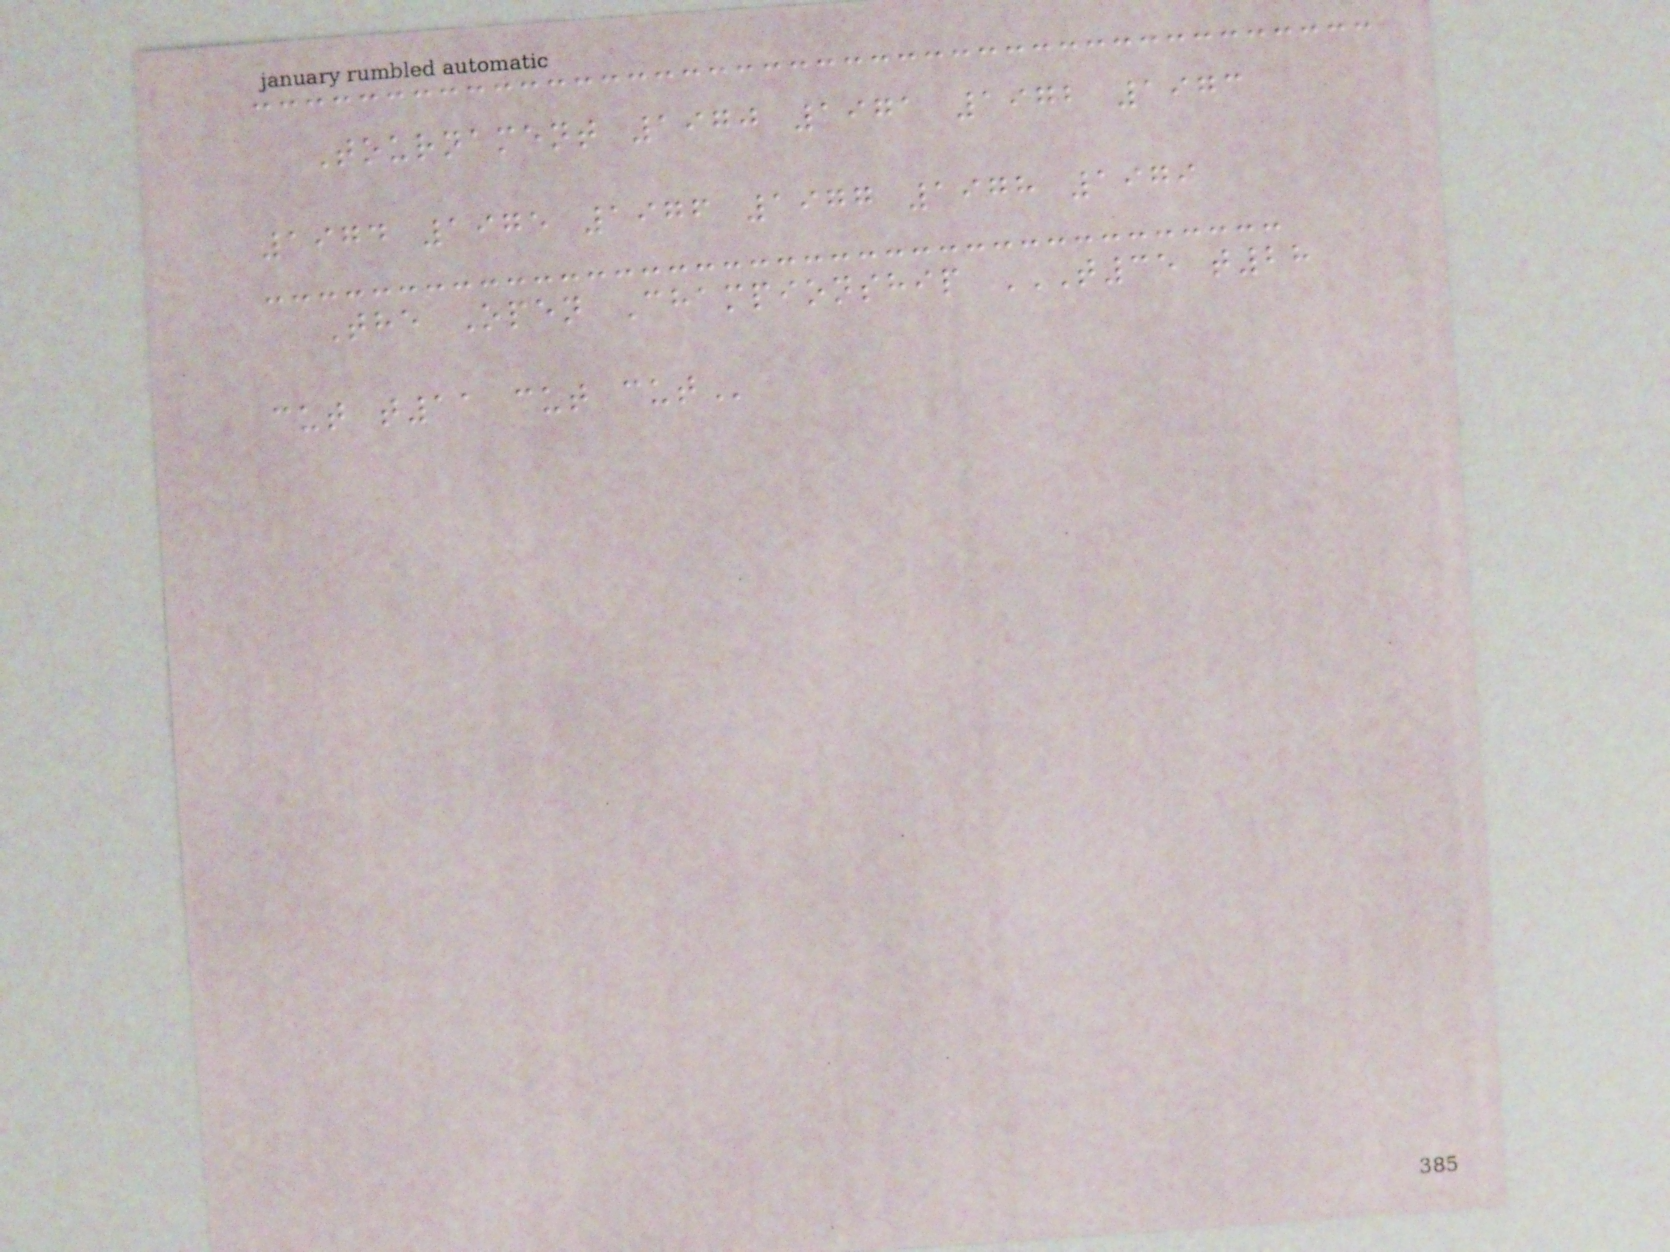Tournament 1970 1971 1972 1973
1974 1975 1976 1977 1978 1979
The Open Championship T35 T28
CUT T11 CUT CUT
